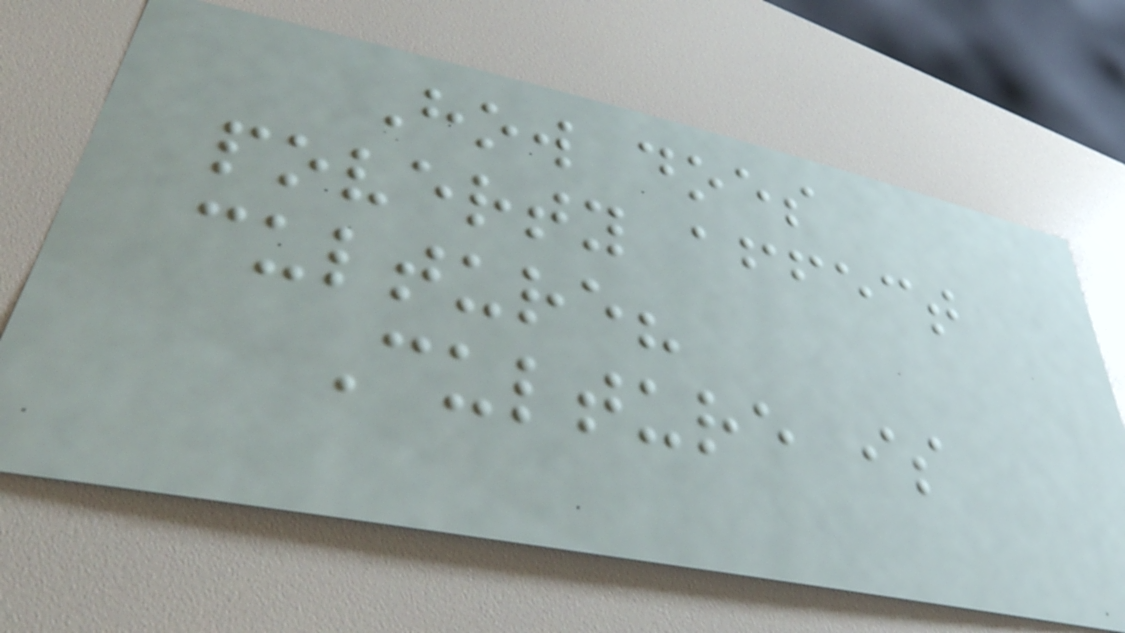How does
poverty affect
culture?
Culture is
